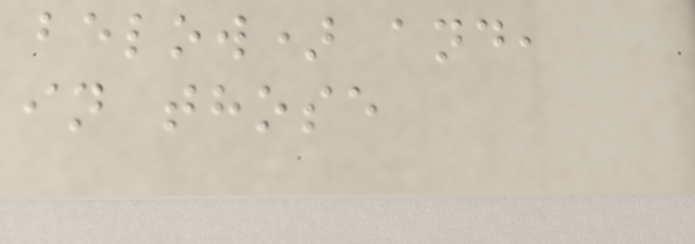below) and,
in those
